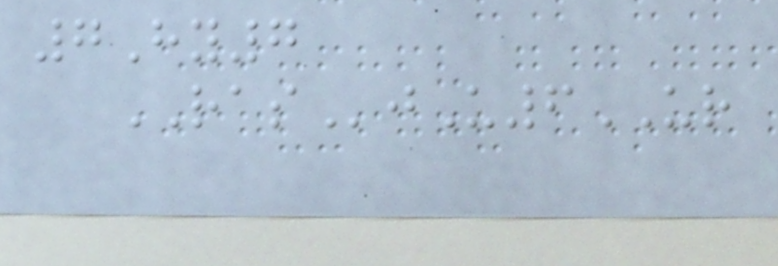7Hy7
RASjU6UR
